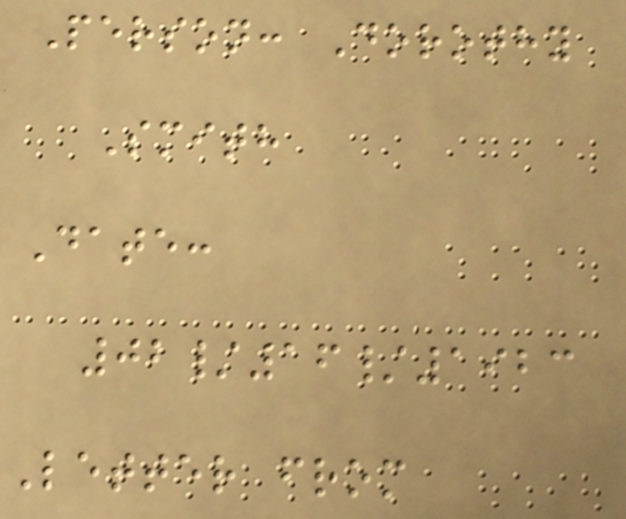Person: Dorothy
Smith
Date:
02/16/1923
Letter from
